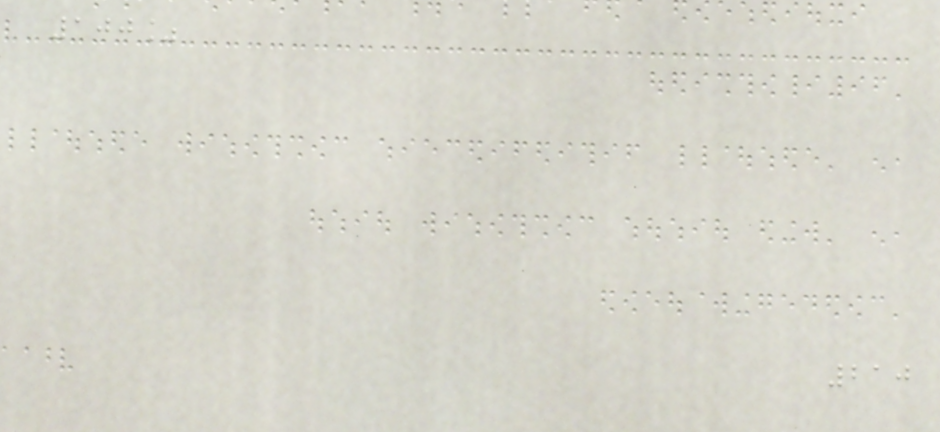100%
210
